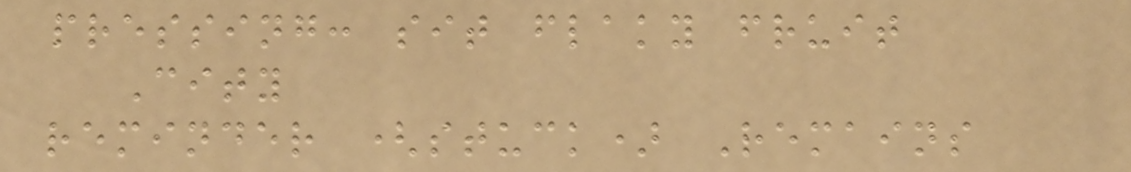pressing: sit flaky fruit
City
reminder (stuck) Remains
